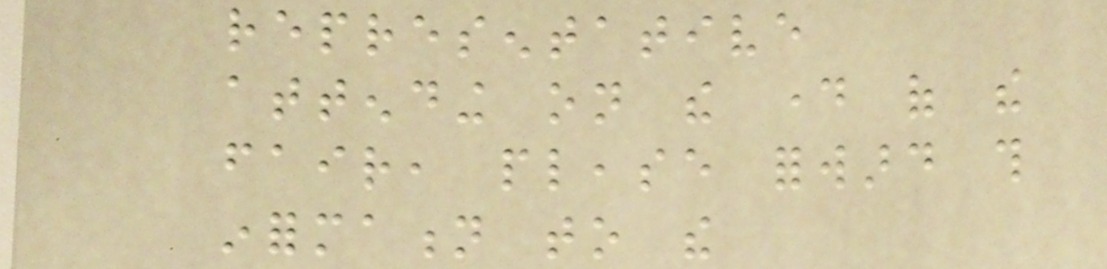representative
attending on the day of the
fair, please forward this
information to the
